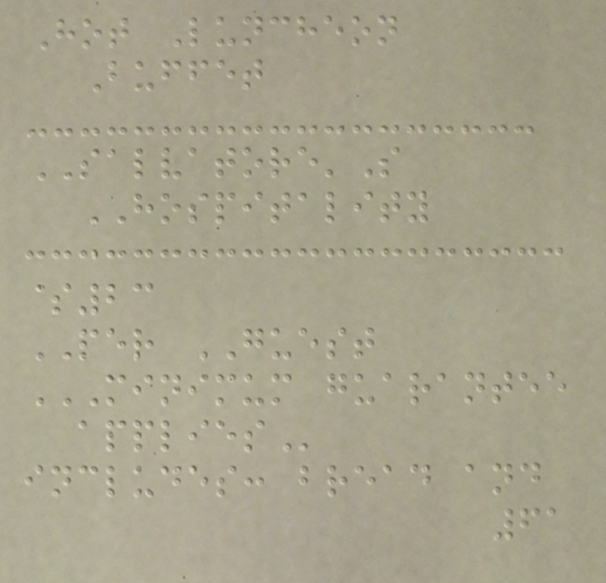Hot Luncheon
Buffet
SALVATORE'S
HOSPITALITY
$23
PER GUEST
MINIMUM GUARANTEE
APPLIES
includes: bread and
61
